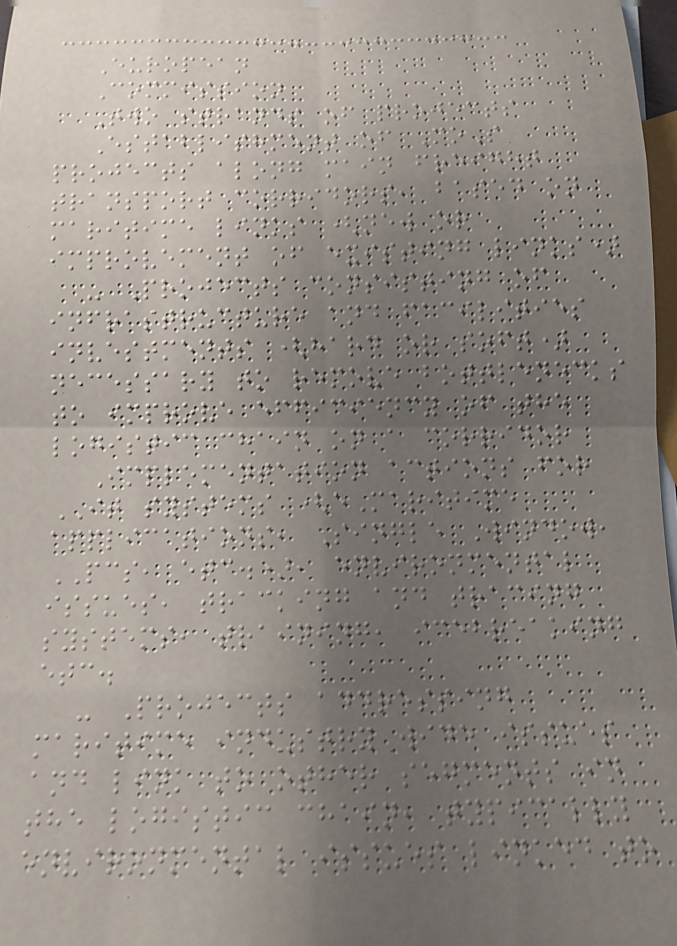European
Commission
Two strands of projects
Establishment of MoS
projects along main freight
transport corridors, based on
maritime links (new or
improvement of existing links)
- Projects consisting of
infrastructure and facilities
investments (hard or soft)
necessary to remove bottlenecks
to improve efficiency of the
logistic chain on a corridor
Implementation actions for
IT systems (eMaritime
applications, Single Window,
PCS, etc.), environmental
issues, tracking and tracing
systems, training, icebreaking
etc.
- Projects addressing
maritime industry wide issues
and link to other segments in
the logistic chain, typically
environmental issues linked to
